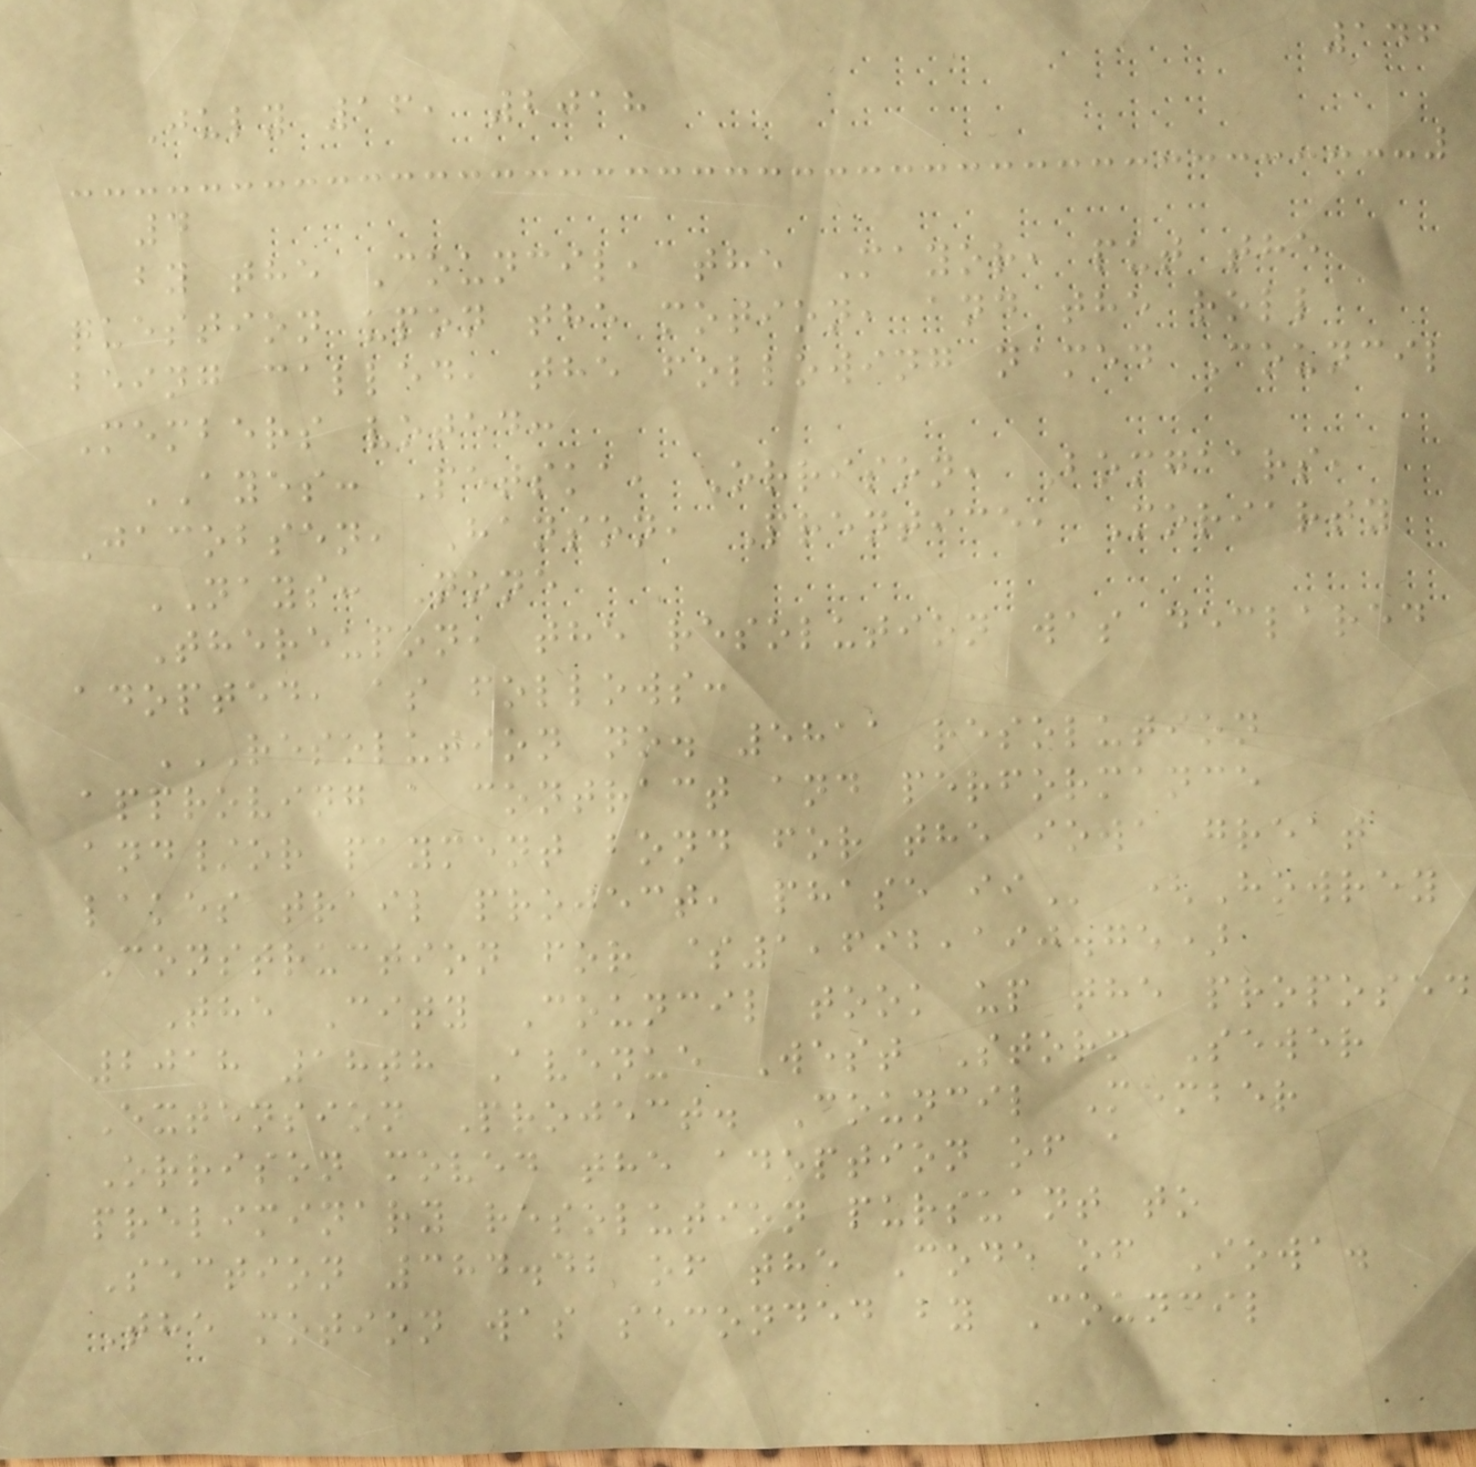146
July 16, 2018
4
by the Council, the Mayor, put the
question upon the motion, and the roll
being called, the following named Council
Members voted:
AYES: Petska, Orrison, Bomgaars,
Jacobsen, Hanson, Prentice, Moriarty
NAYS: None
Thereupon, the resolution was declared
adopted, as follows:
RESOLUTION NO. 5811 RESOLUTION
APPROVING A CONTRACT AND PERFORMANCE
AND/OR PAYMENT BOND FOR THE IOWA GREAT
LAKES TRAIL PROJECT, PHASE II (Howrey
Construction for $1,692,190.75)
The City Council took up the proposed
2018 18th Avenue West Storm Sewer
Extension Project. Council Member
Orrison moved the adoption of a
preliminary resolution pursuant to
Section 384.42 of the Code of Iowa.
The motion was seconded by Council
